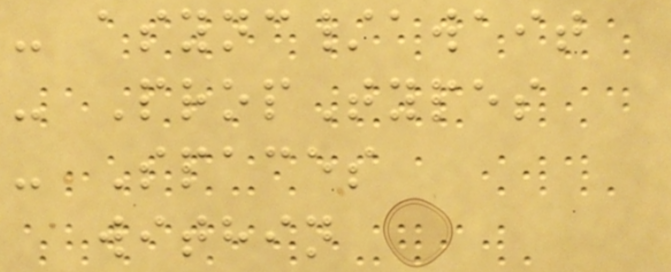- async/await
- PropTypes
- Spaces
within
